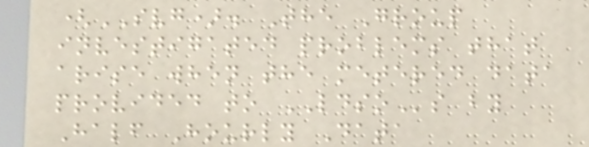(SVG). The Group
investigated problems that
arise when the metered data
provided to LDSOs by
Half Hourly Data
